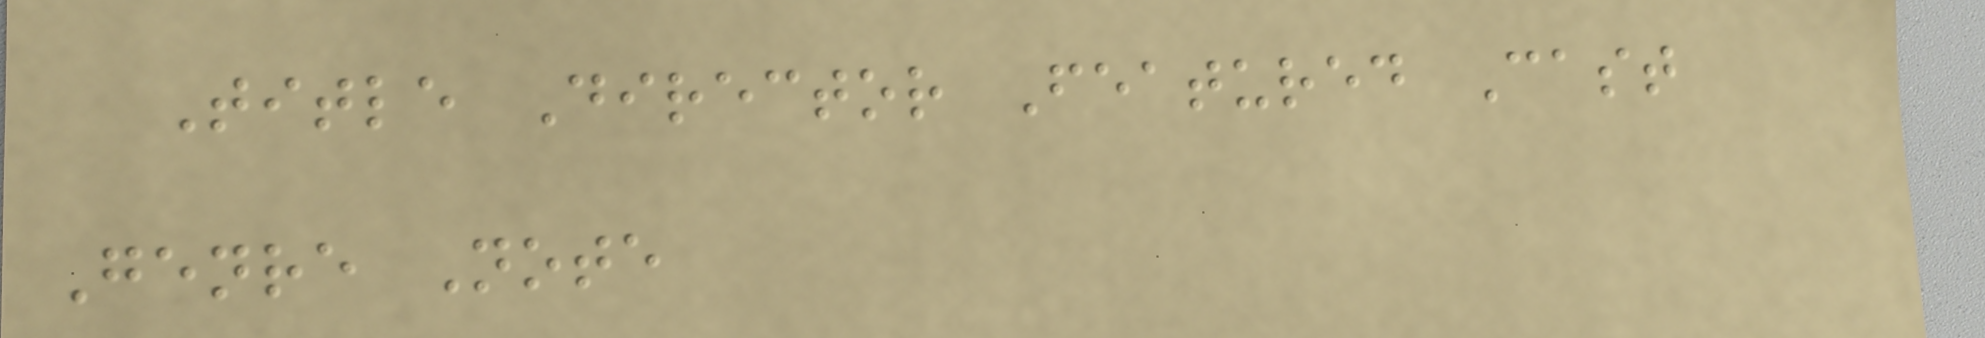Title Director Featured Cast
Genre Note
